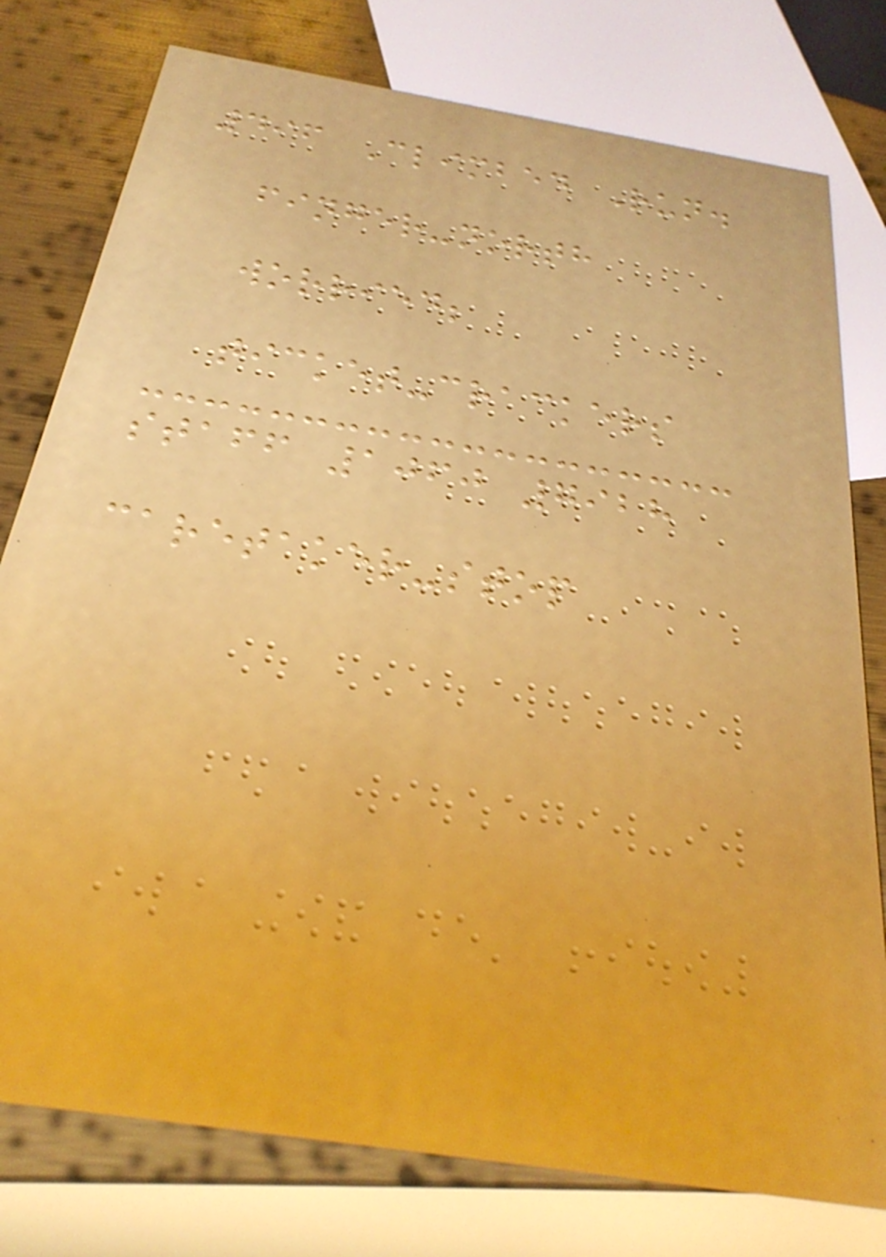496 Climbed Run.
finger-north
worried;
ticket-crackers
staff 1060 7928
caretaker-stop
